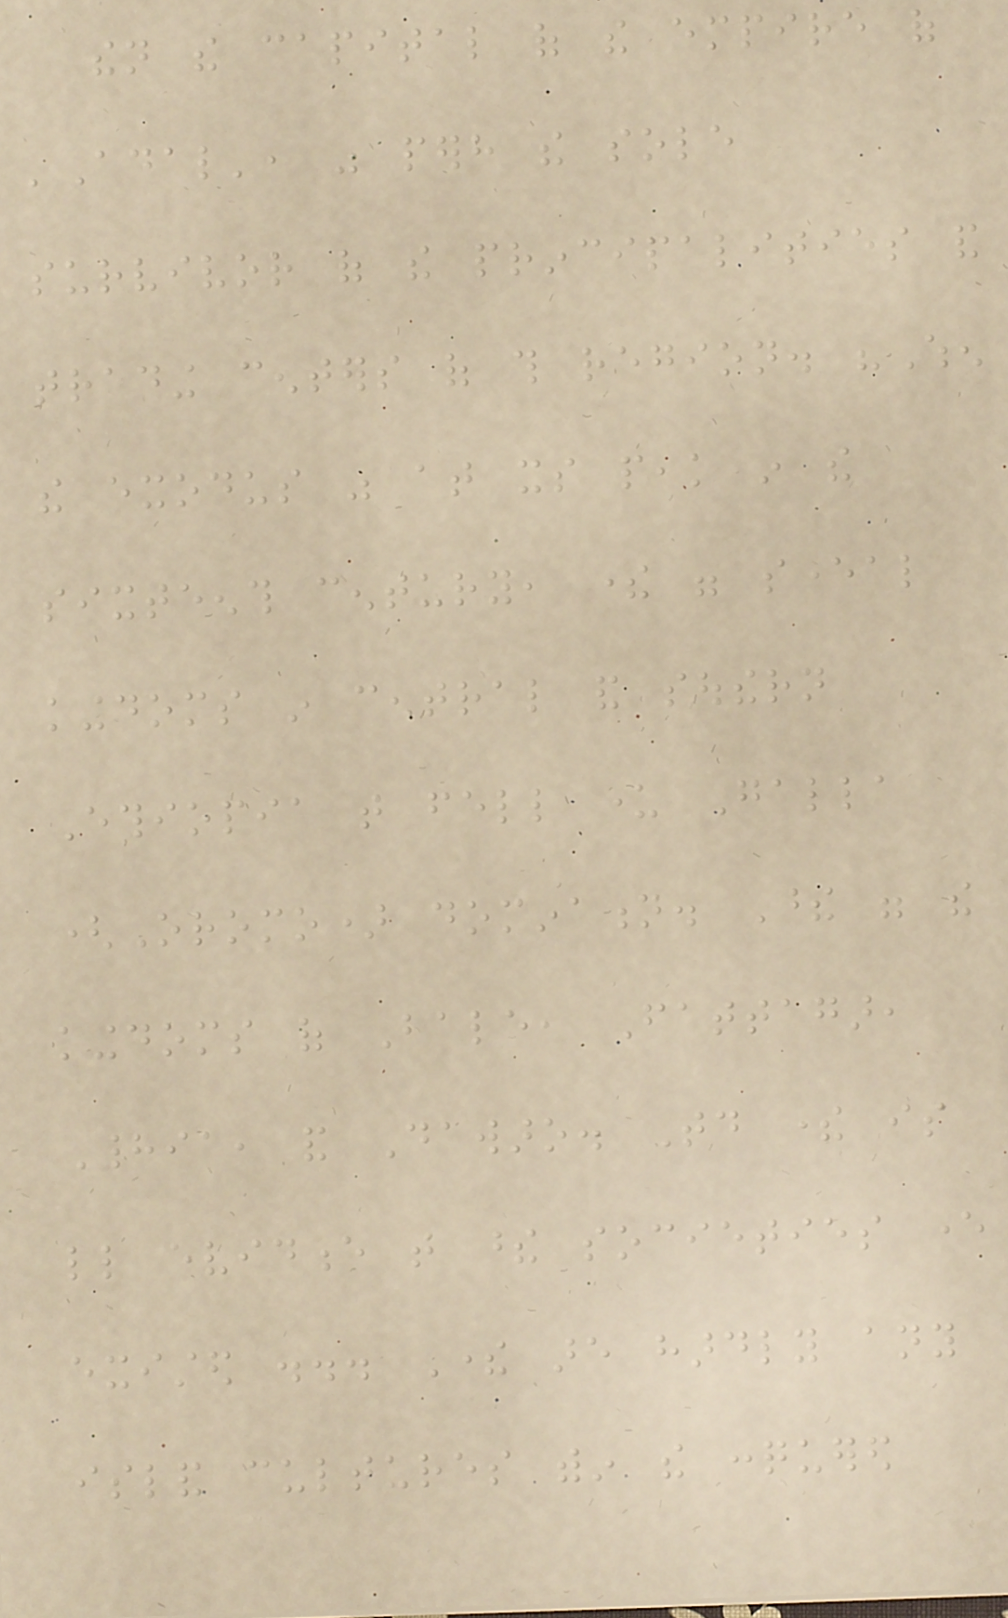then the capital of the empire of
'Adal', was perhaps the sole
survivor of the principalities and
trading centers of this region. "When
the exodus was at its peak in the
sixteenth century, there were several
kingdoms in central and southern
Ethiopia that fell under Galla
(Oromo) domination. These were the
kingdoms of Bale, Fattagar,
Hadia, and Dawaro. Today there is
little evidence that these societies ever
existed ... There are hardly any
island cultures within the conquered
